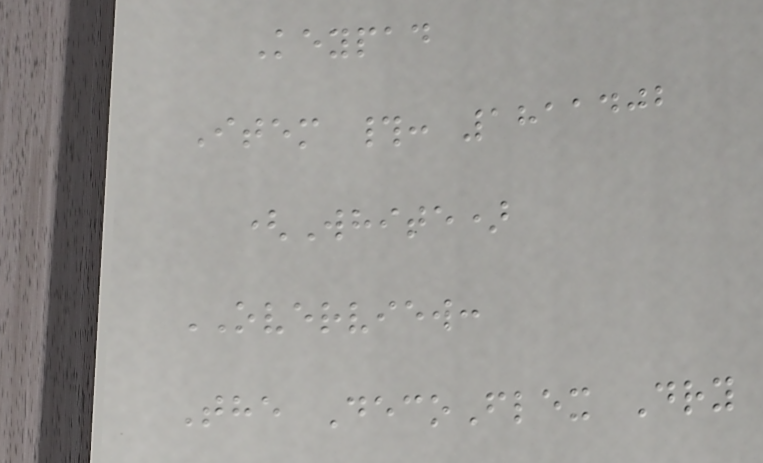Keypad
Item #: 1811402
(White)
OVERVIEW:
The DecoFlex Dry
